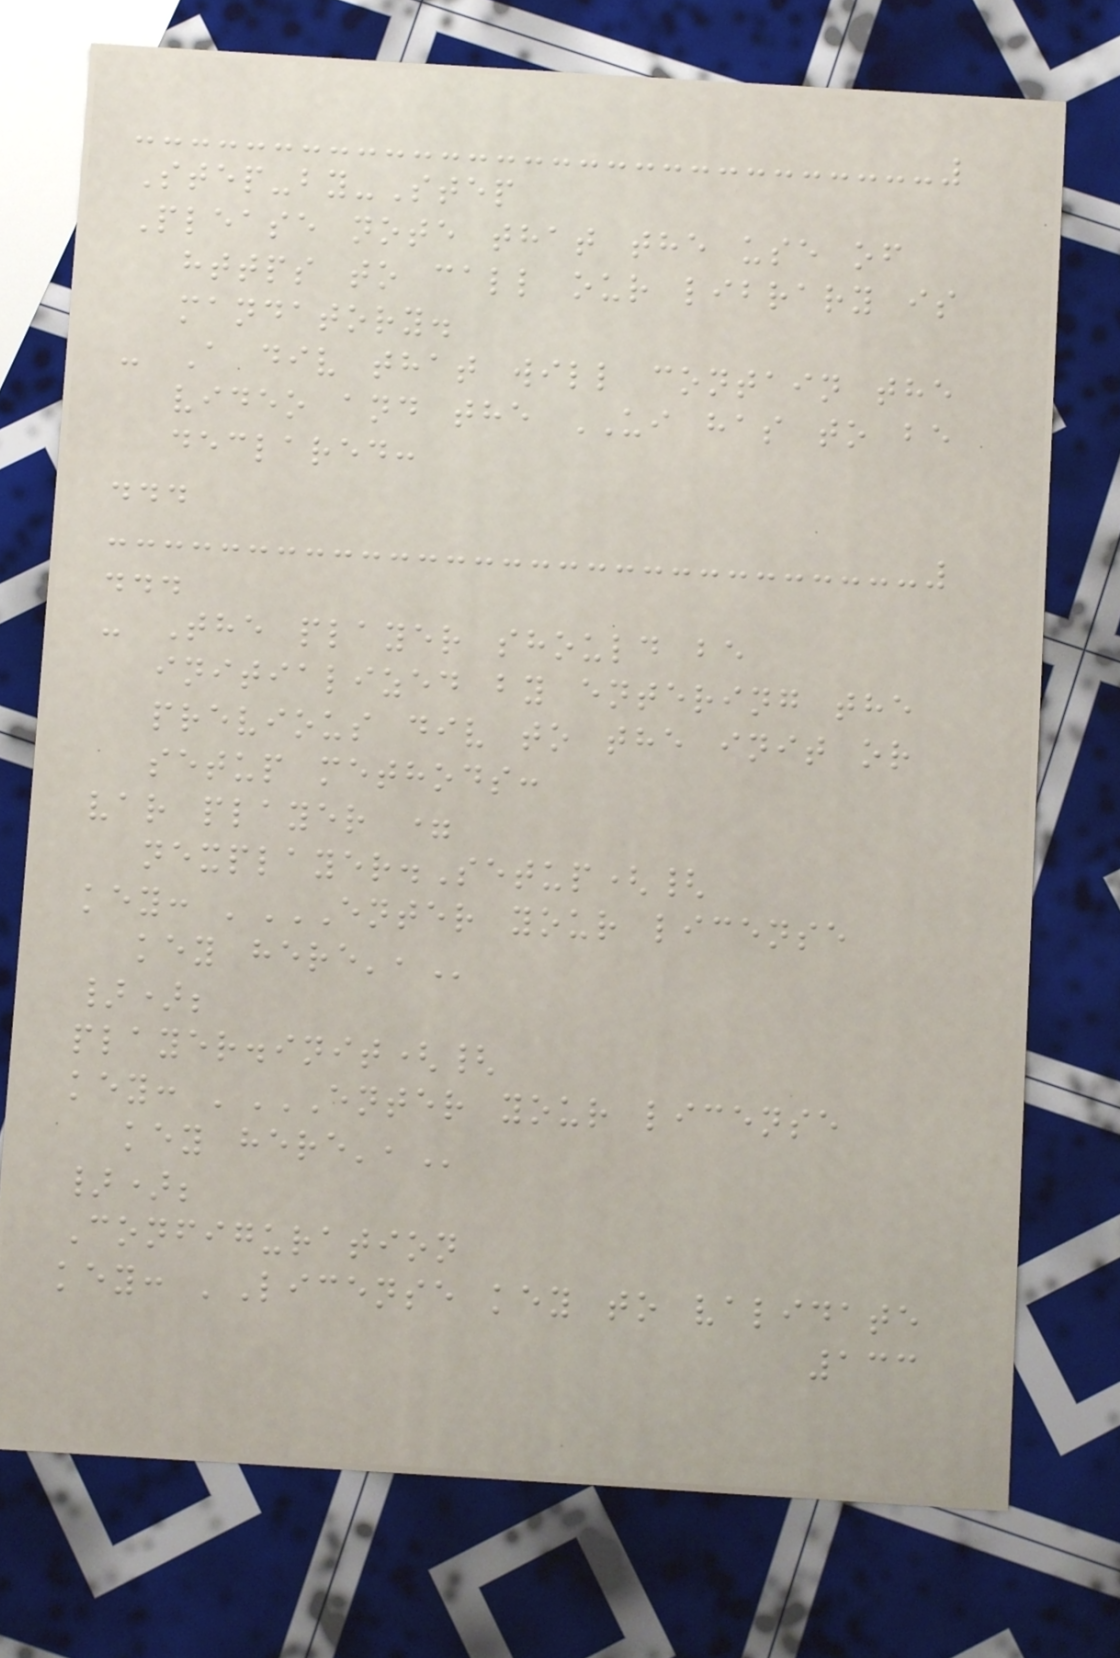Step-by-Step
Please note that the use of
https to call our library is
mandatory.
- A div that will contain the
video and the UI has to be
declared:
...
...
- The player should be
initialized by entering the
previous div to the init or
setup methods:
var player =
nexplayer.Setup({
key: 'ENTER YOUR LICENSE
KEY HERE',
});
player.init({
key: 'ENTER YOUR LICENSE
KEY HERE',
});
Configuration
key: 'License key to validate
133
